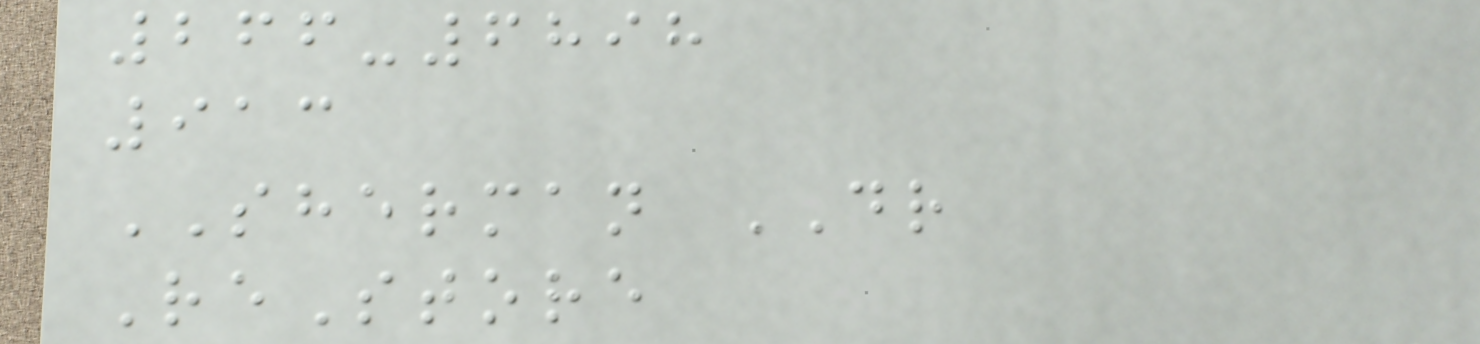266-6898
913
SHERMAN DR
ReStore
